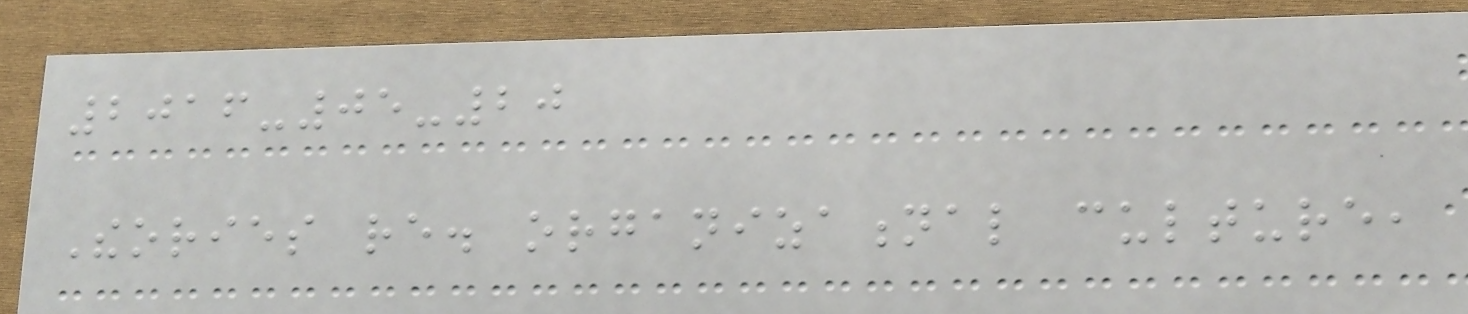2016-05-20
Theories re. organizational culture,
